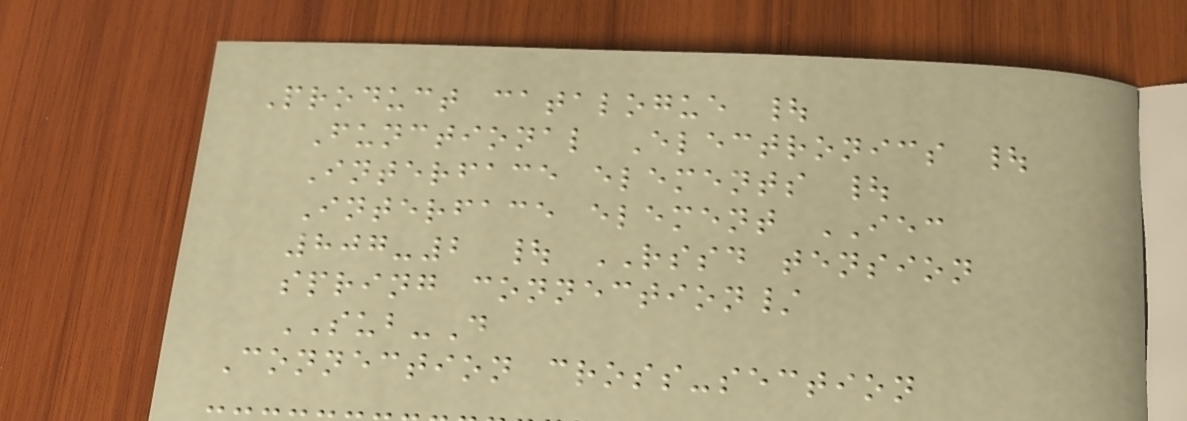Product catalogue |
Functional Electronics |
Interface elements |
Interface element IEC
807-2 | RSSD tension
spring connection/
SUB-D
Connection cross-section
